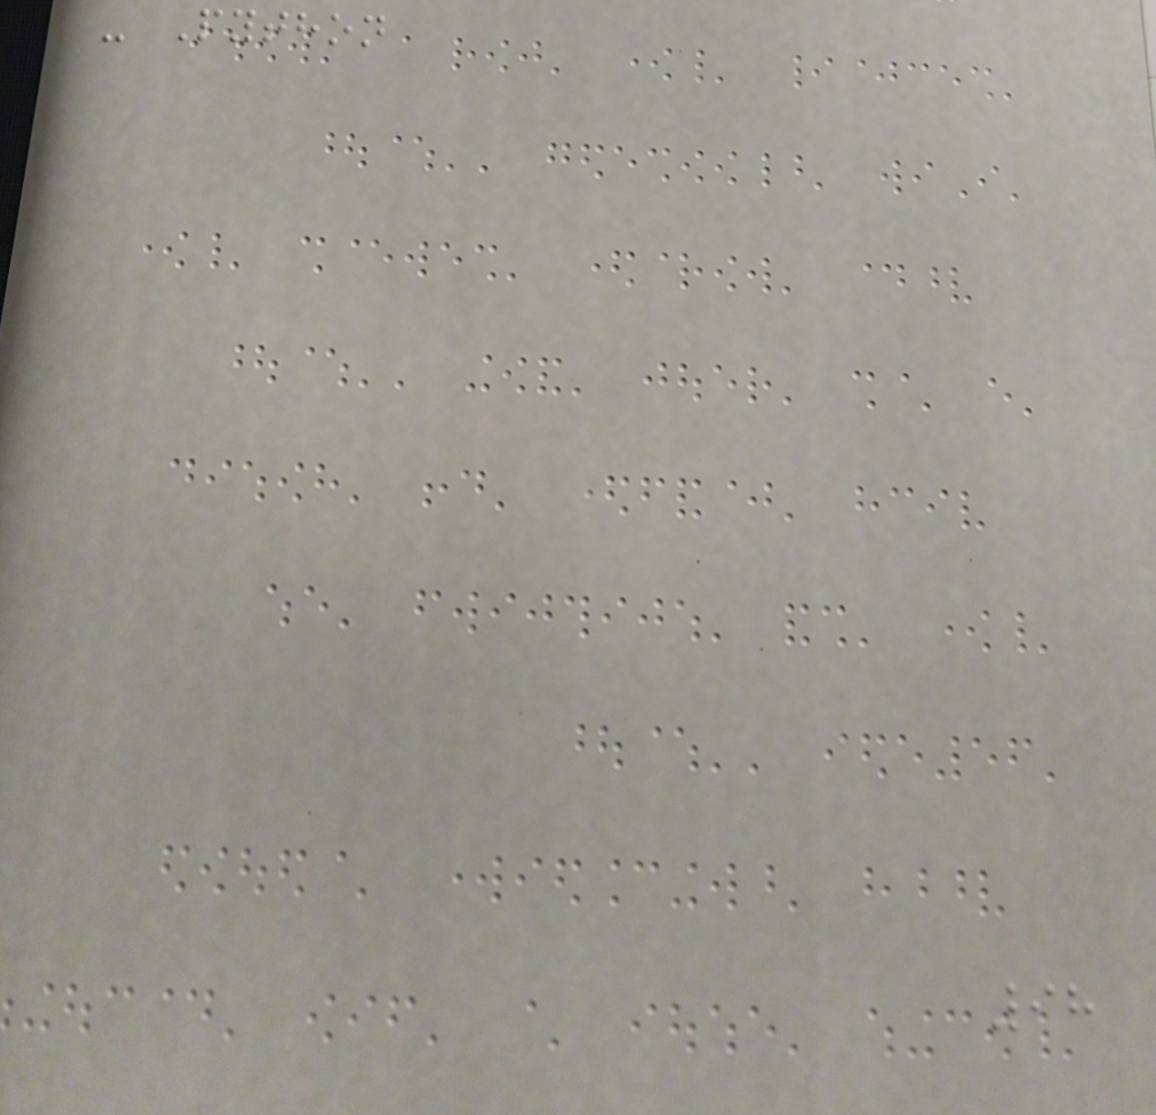- Python
98
